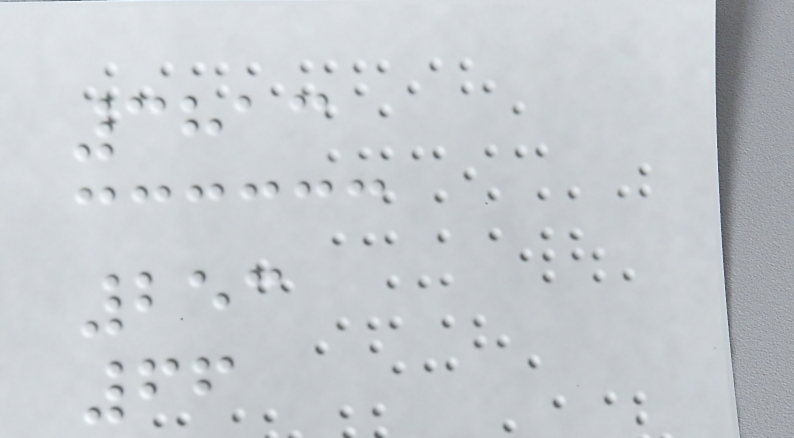3813
253
66
